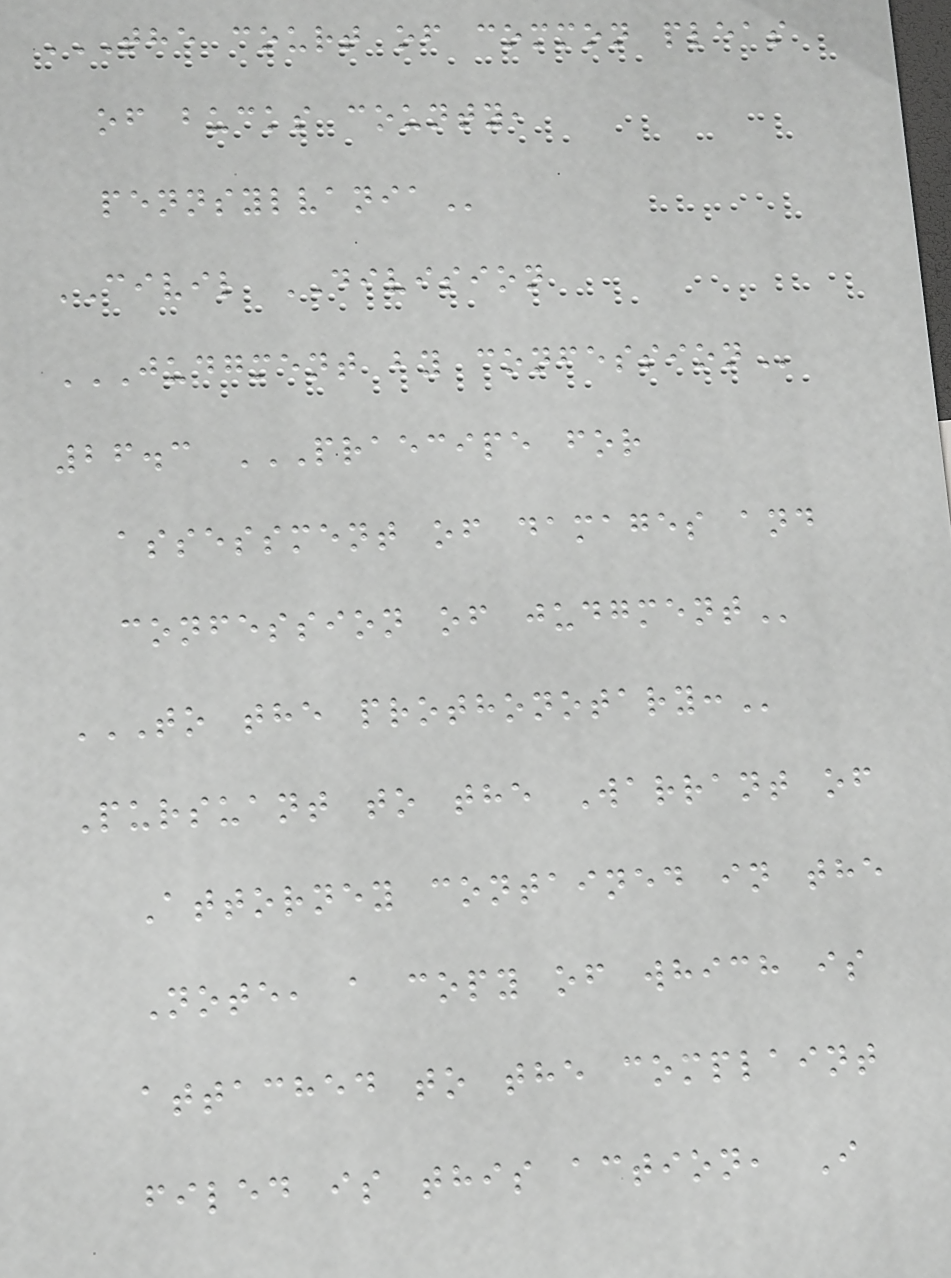THE COURT OF COMMON PLEAS
OF BUCKS COUNTY,
PENNSYLVANIA
CIVIL DIVISION
JUDGMENT BY CONFESSION
26.3 PRAECIPE FOR
ASSESSMENT OF DAMAGES AND
CONFESSION OF JUDGMENT
TO THE PROTHONOTARY:
Pursuant to the Warrant of
Attorney contained in the
Note, a copy of which is
attached to the complaint
filed is this action, I
